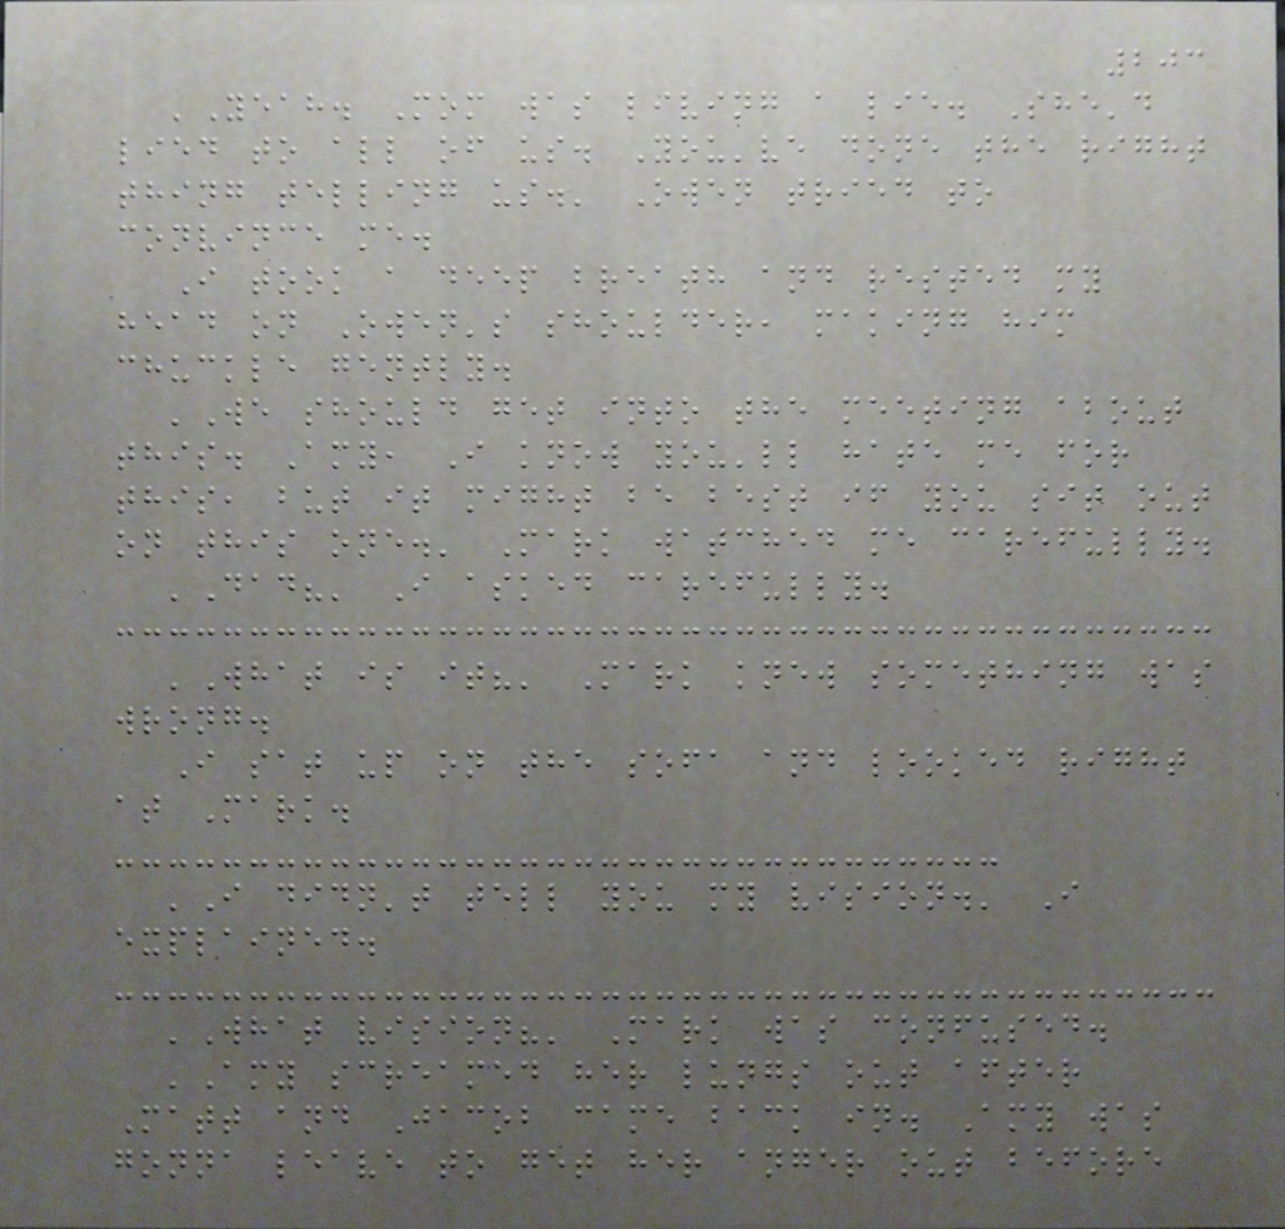203
'Yeah. Mom was living a lie. She'd
lied to all of us. You've done the right
thing telling us.' Owen tried to
convince me.
I took a deep breath and rested my
head on Owen's shoulder, making him
chuckle gently.
'We should get into the meeting about
this. Amy, I know you'll hate me for
this, but it might be best if you sit out
on this one.' Mark watched me carefully.
'Dad?' I asked carefully.
'What is it?' Mark knew something was
wrong.
I sat up on the sofa and looked right
at Mark.
'I didn't tell you my vision.' I
explained.
'What vision?' Mark was confused.
'Amy screamed her lungs out after
Matt and Jacob came back in. Amy was
gonna leave to get her anger out before
